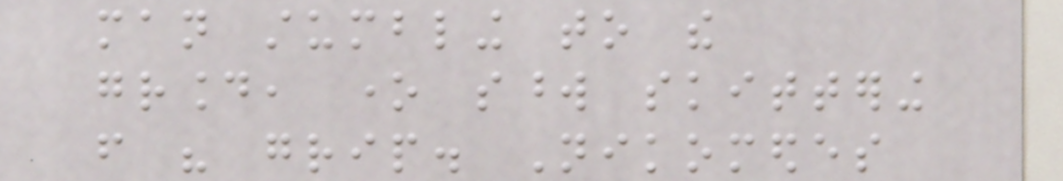man stumbling to the
ground, one sword skittering
from his grip. Nikomedes
